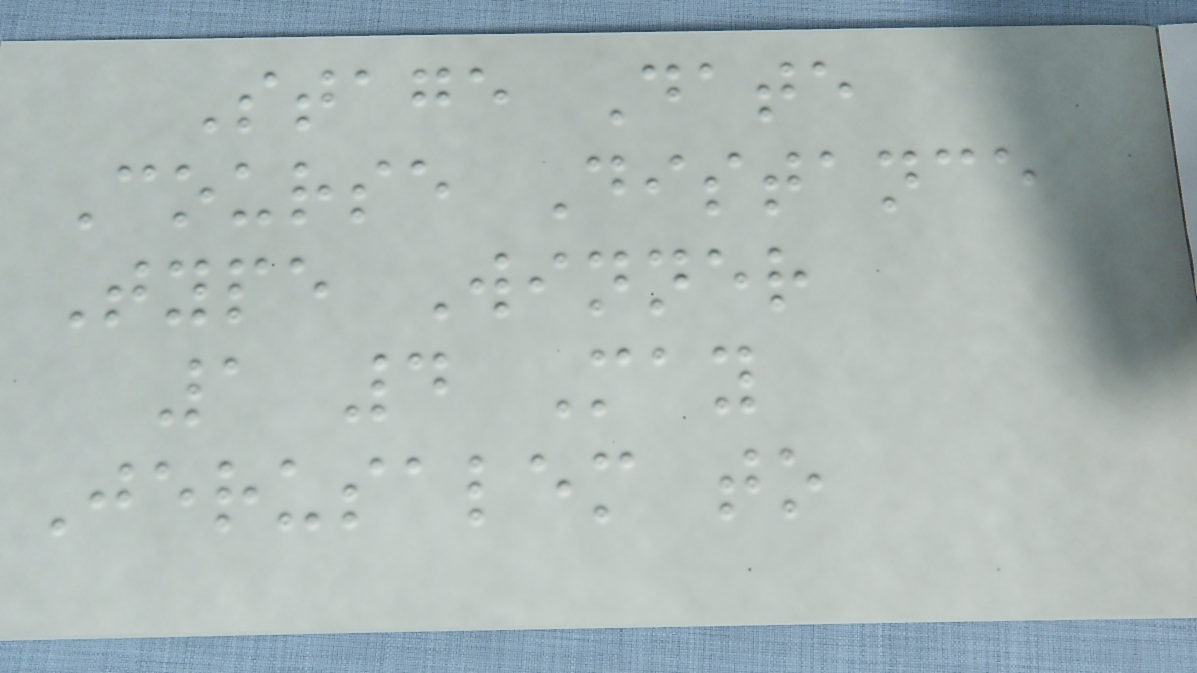Stage Date
Course Distance
Type Winner
1 4 May
Jerusalem to
